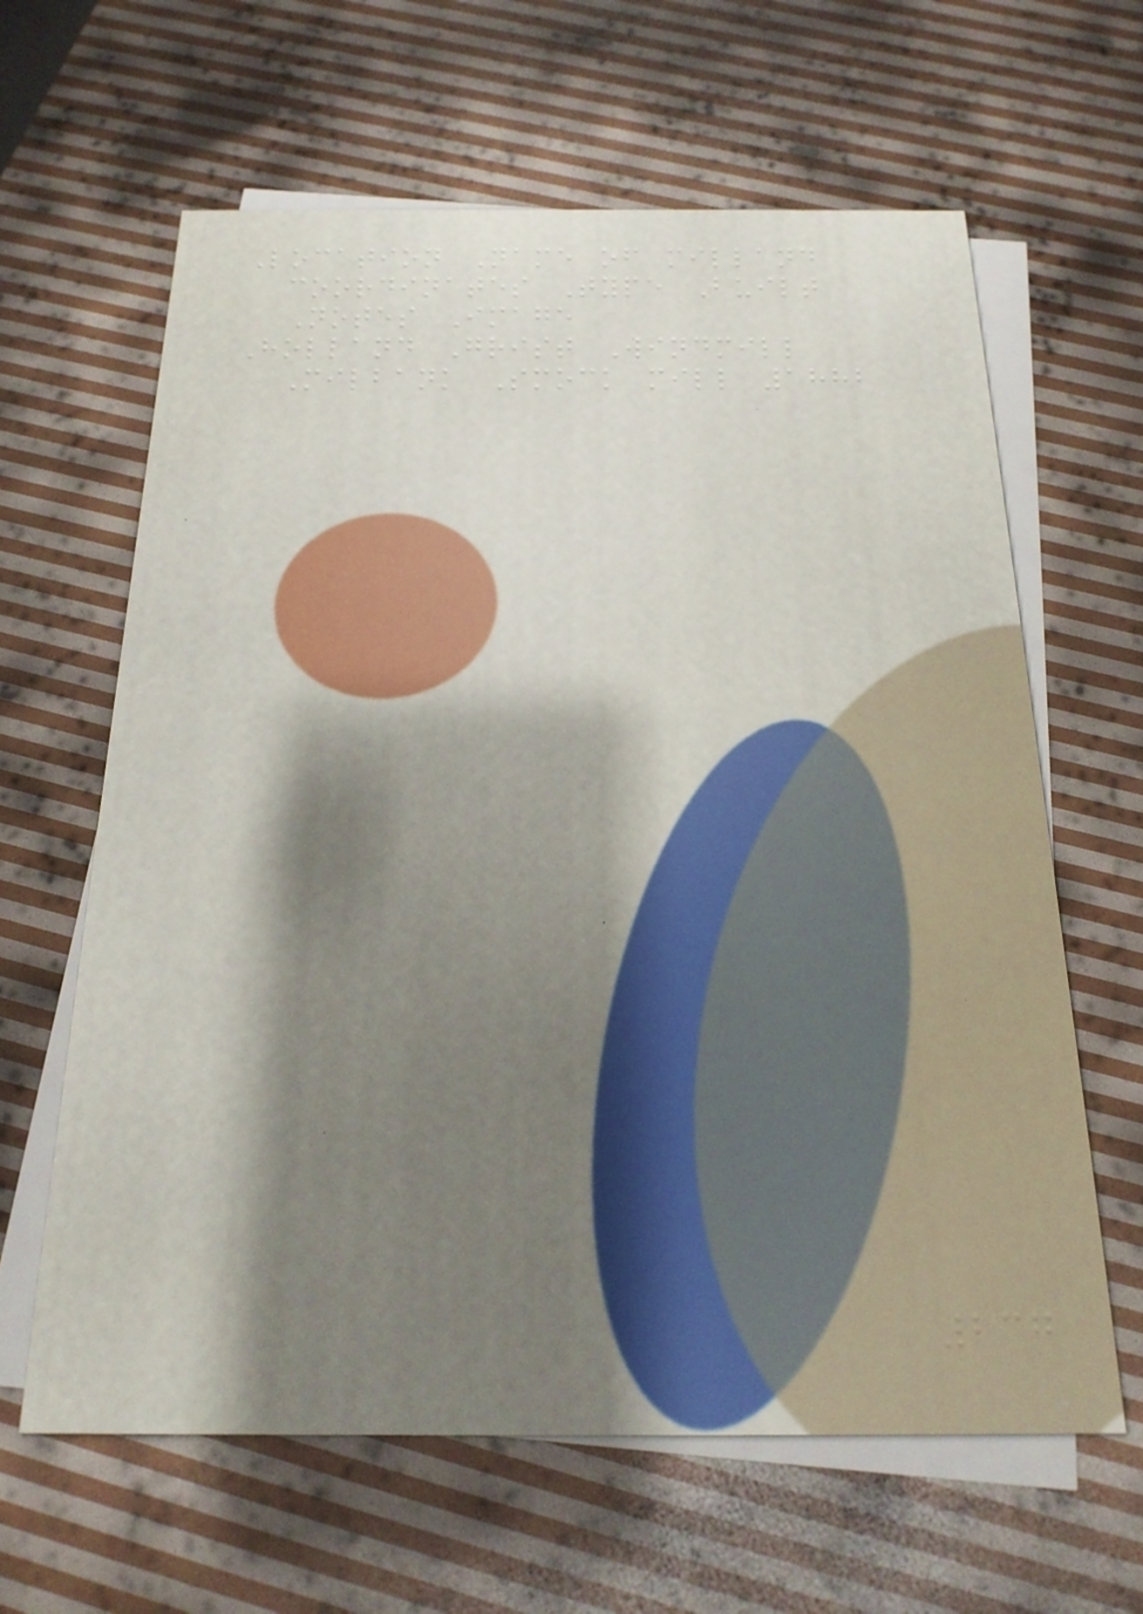Location Name of milland
coordinates Type Built
Notes Image
Holland Grist Windmill
Milbank Smock mill 1882
237
